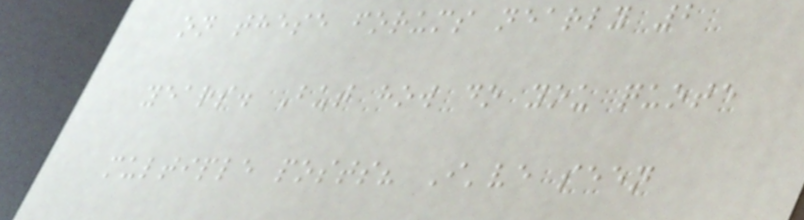on these forums nearly 2
years. But how do you quote
multiple posts? I've seen
